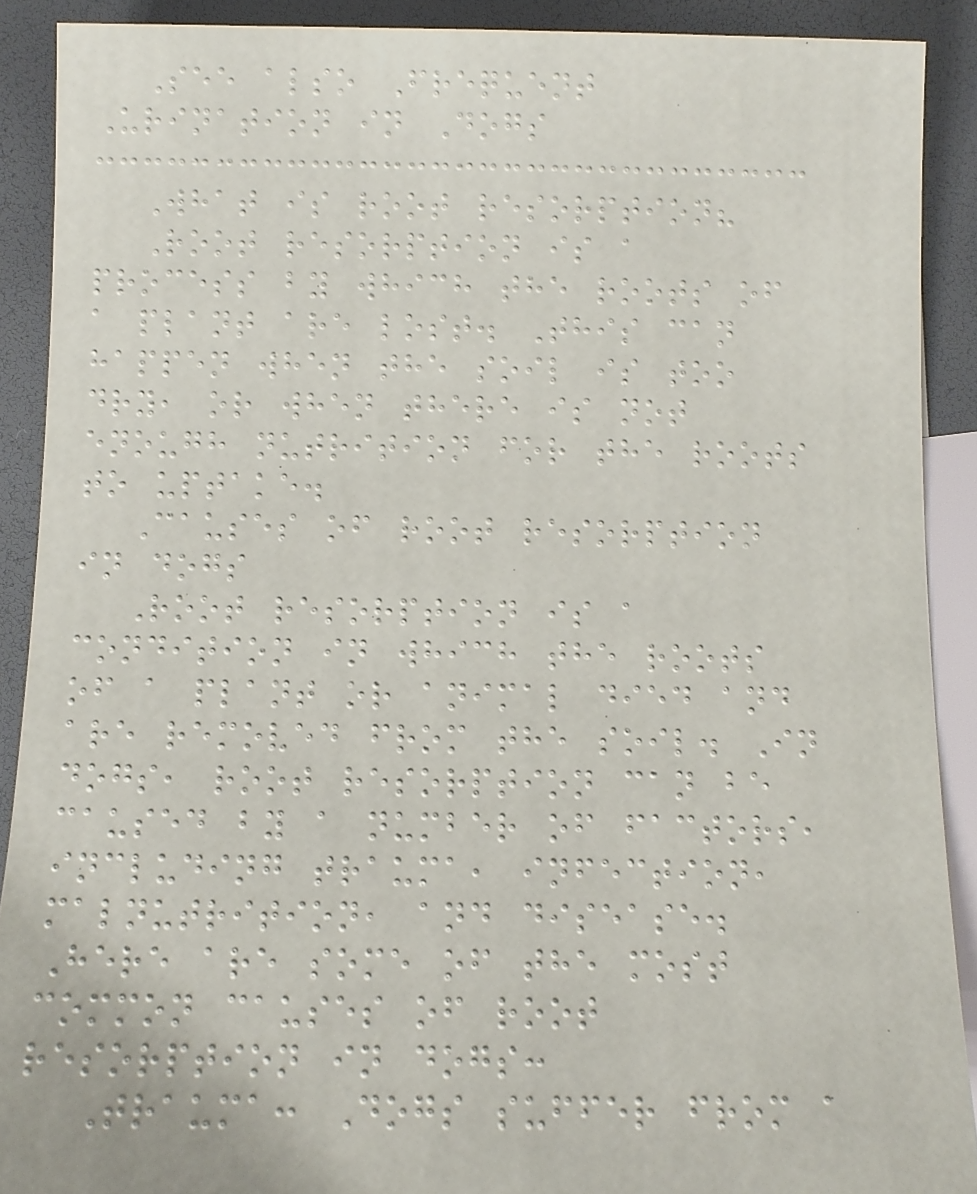See also Frequent
Urination in Dogs
What is root resorption?
Root resorption is a
process by which the roots of
a plant are lost. This can
happen when the soil is too
dry, or when there is not
enough nutrition for the roots
to uptake.
Causes of root resorption
in dogs
Root resorption is a
condition in which the roots
of a plant or animal died and
are removed from the soil. In
dogs, root resorption can be
caused by a number of factors,
including trauma, infection,
malnutrition, and disease.
Here are some of the most
common causes of root
resorption in dogs:
Trauma: Dogs suffer from a
